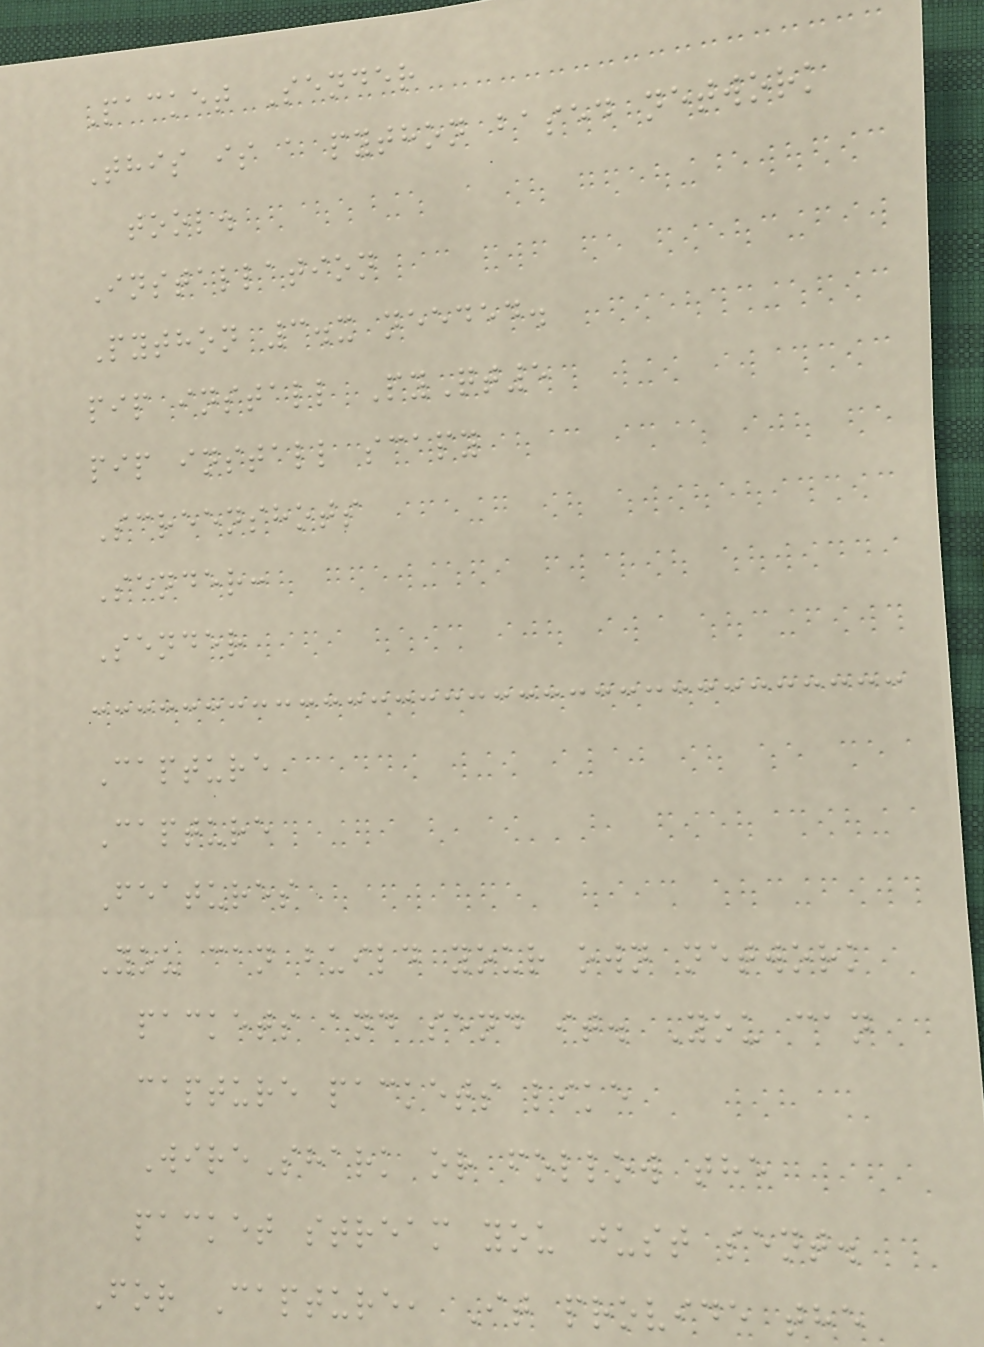Packet Sender
This is a python based network
tool.
Installation
Python 3.x needed.
pip install PyQt5
pip install scapy
Screenshots
Sender:
Sender
Capture
Capture
Features
You can build your own network
packets and send it. You can
capture packets like
WireShark or follow the
packet stream you just sent.
For Capture, It provide the
